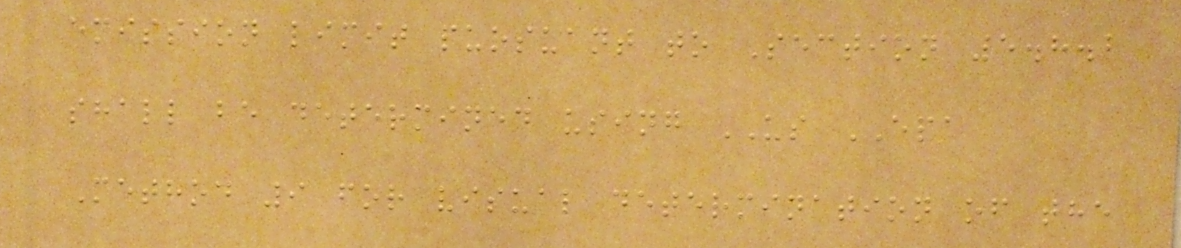emission limit pursuant to Section 5.8.2
shall be determined using US EPA
Method 9 for visual determination of the
